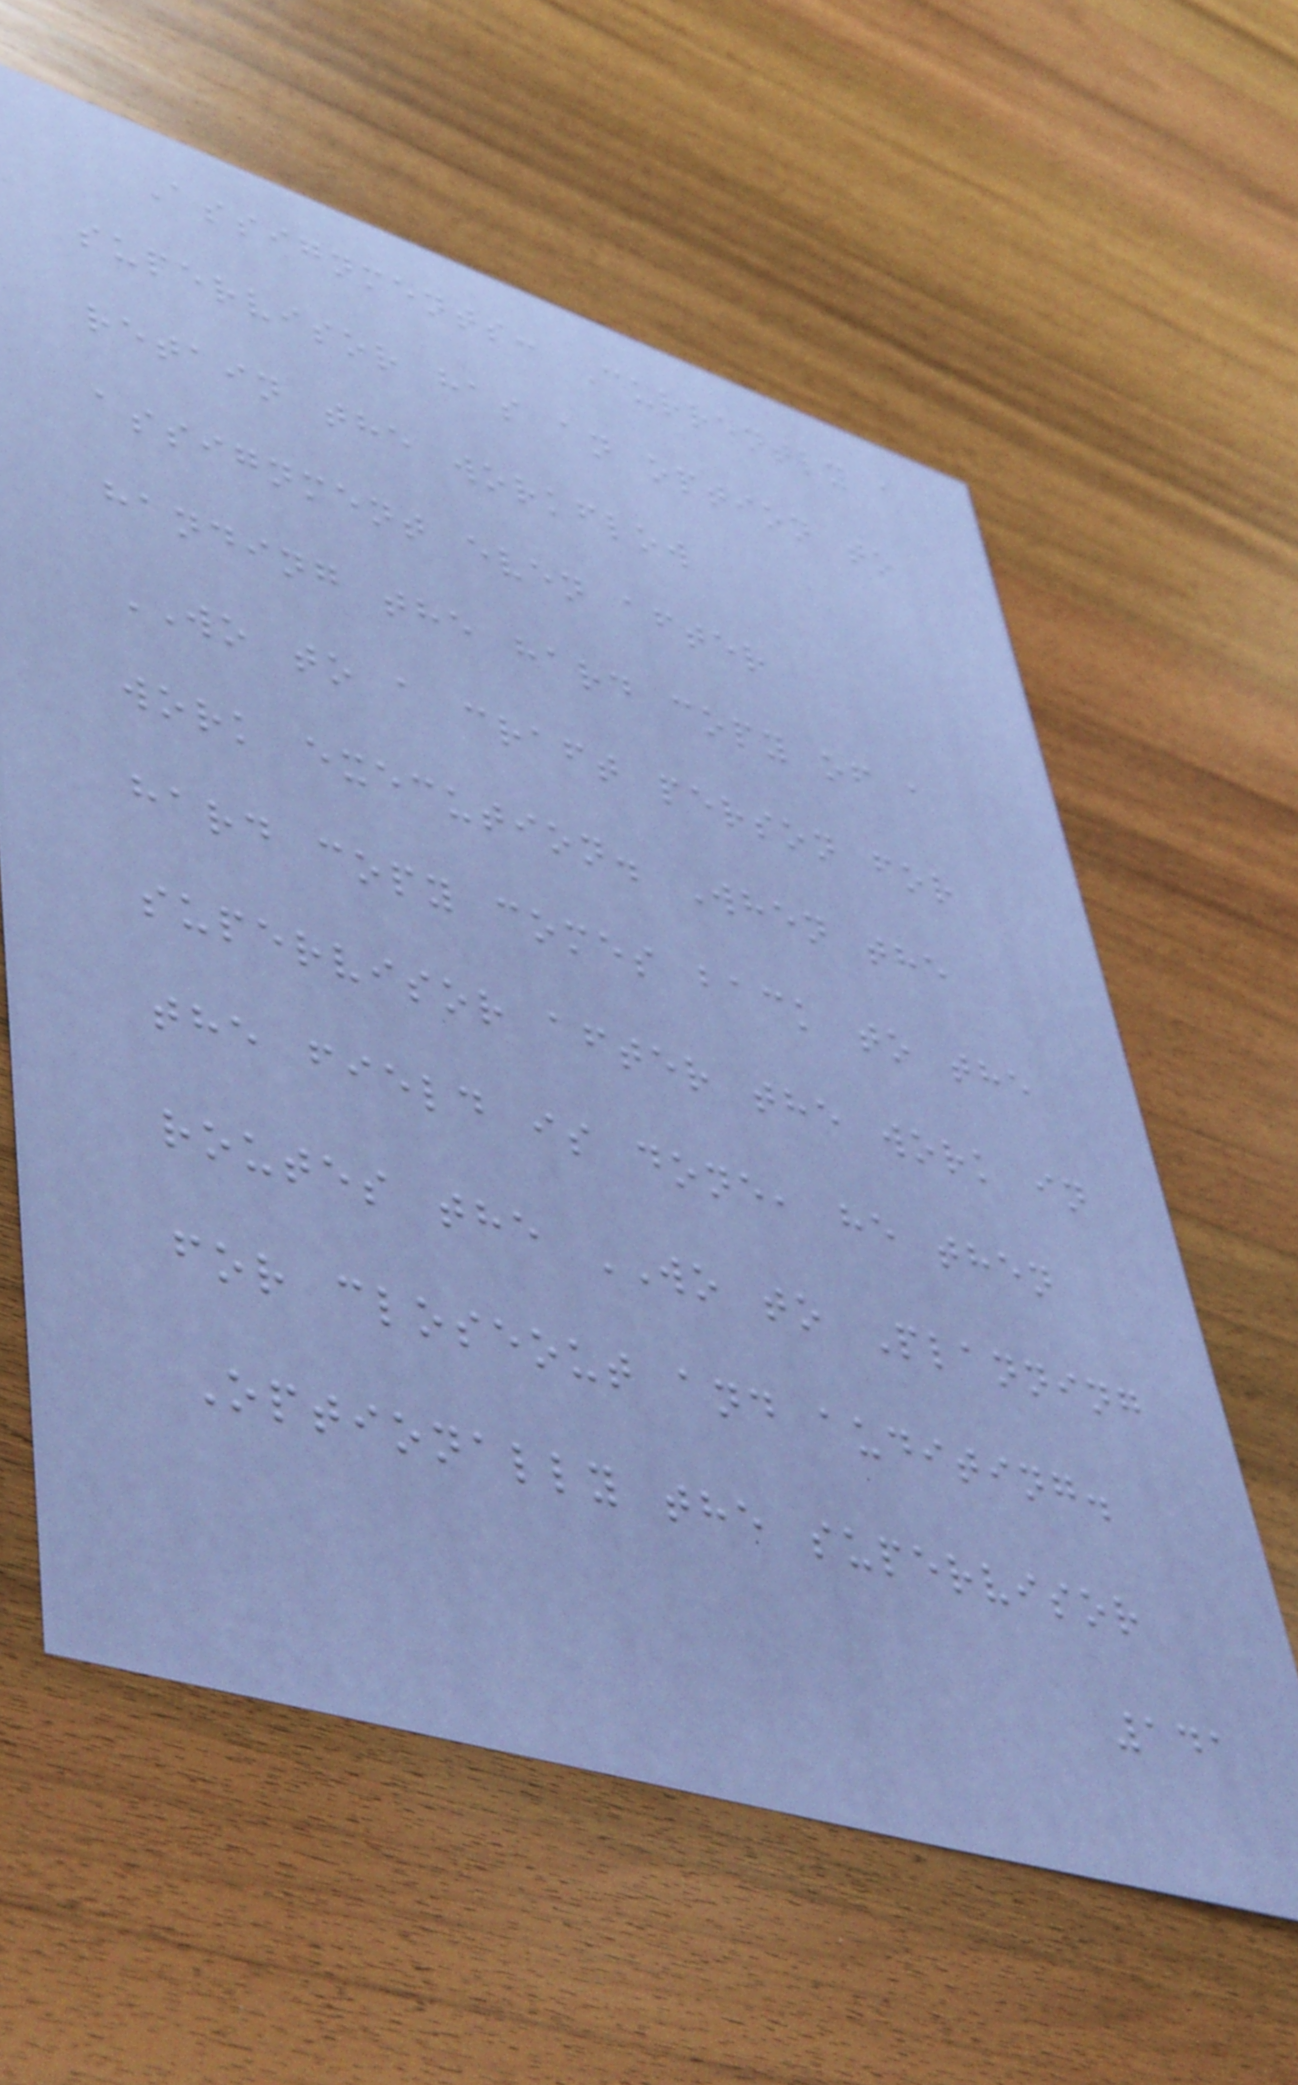Assignments: Currently a
supervisor has an option to
retain the workflow
assignment even after
handing the hard copy of a
WO to a craft person for
work execution. When the
hard copy comes back to the
supervisor after the work in
the field is done, he then
routes the WO to Planning
for closeout and auditing.
Optionally the supervisor
141
